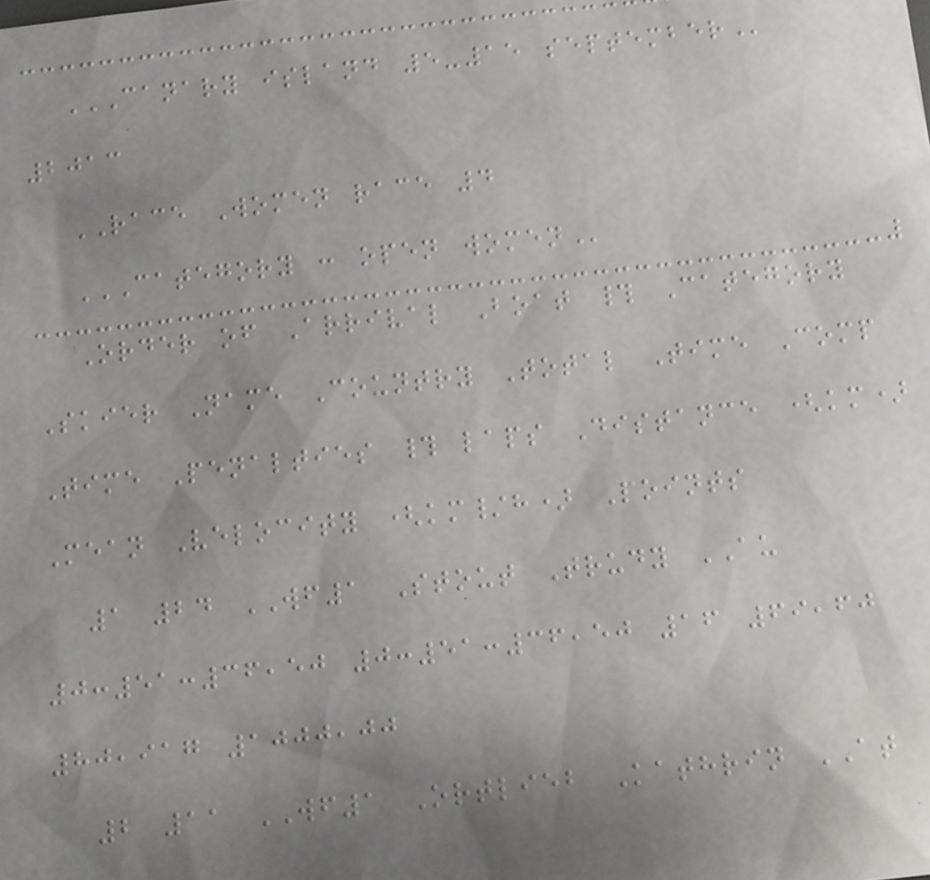CANARY ISLAND 5-15 SEPTEMBER
2013
RACE Women race 4
CATEGORY : OPEN WOMEN
Order of Arrival Boat # Category
Skier Name Country Total Time Comp
Time Penalties # laps Distance (km)
Mean Velocity (km/h) Points
1 24 WF1 Stout Trudy AU
0:51:36,50 0:51:36,50 16 69,60
80,917 1000,00
2 11 WF1 Ortlieb Kathrin AT
